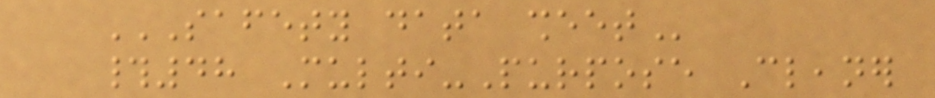SAFETY DATA SHEET
#48 Multi-Purpose Cleaner
